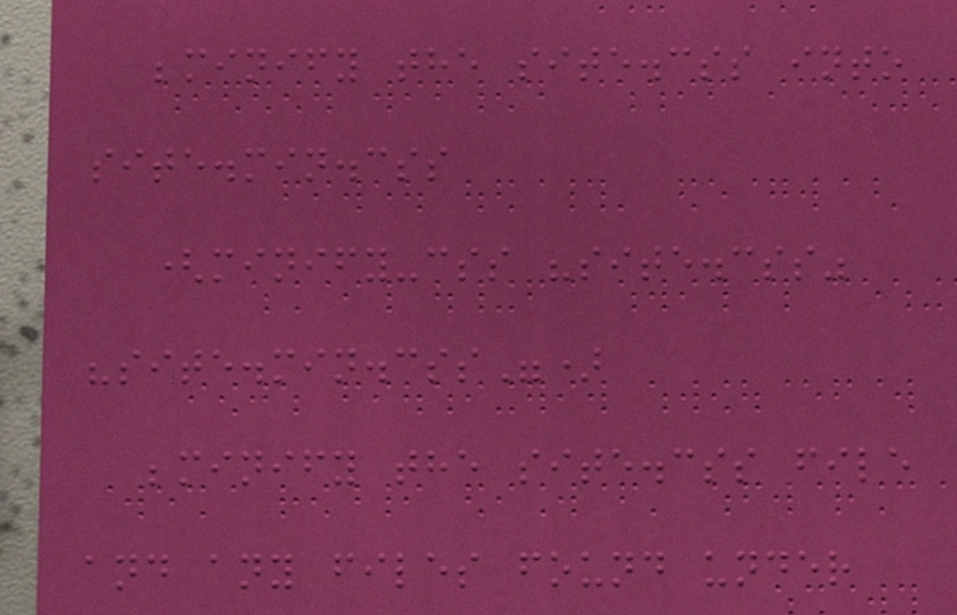;minify the site.css into
site.min.css
(minify-css "site.css"
"site.min.css")
;minify the site.css file
and any files found under
